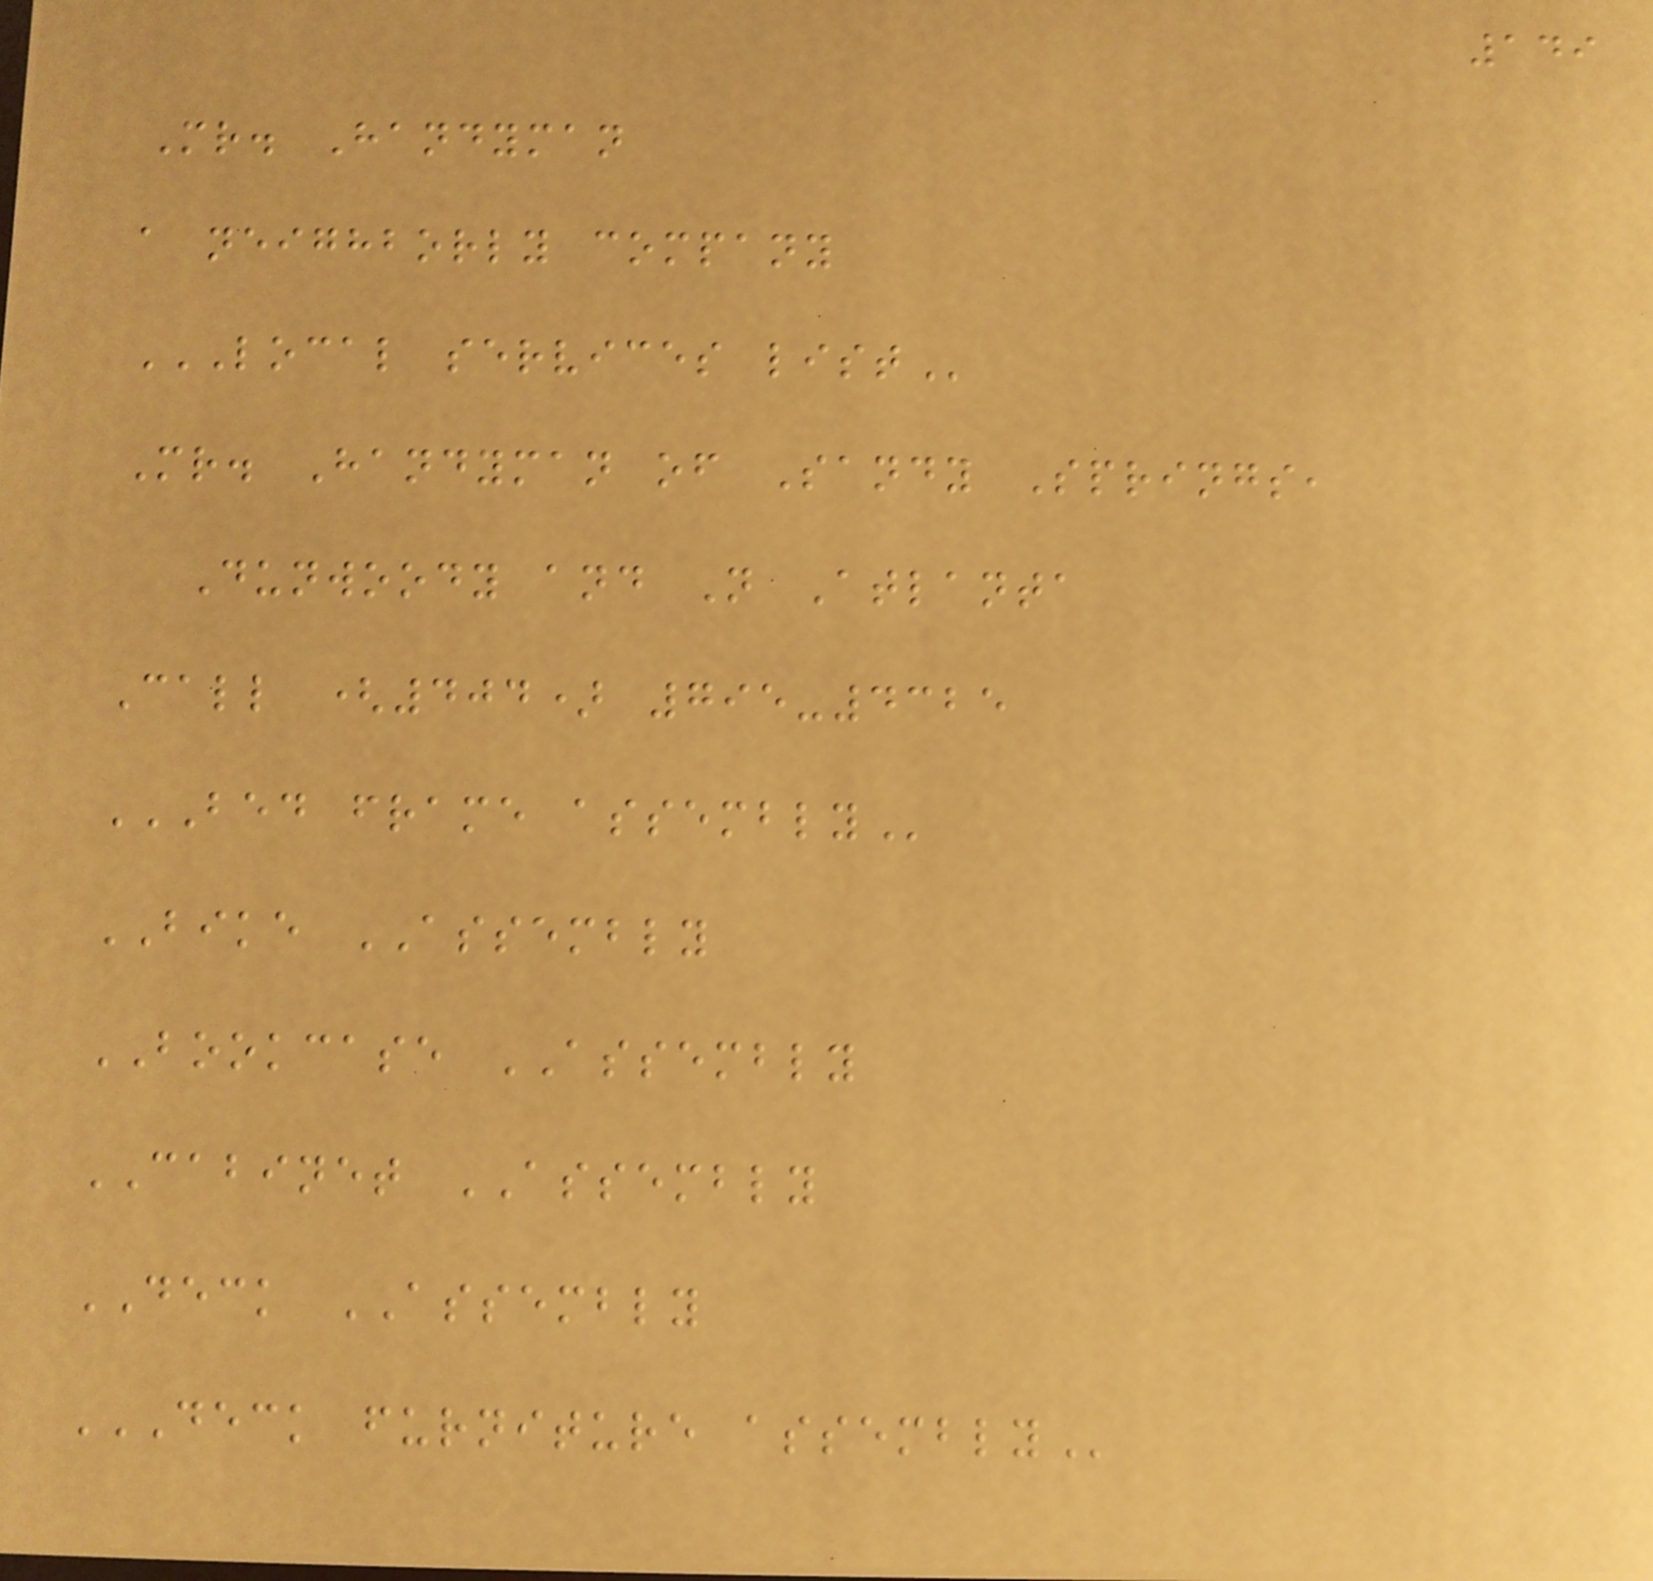149
Mr. Handyman
a neighborly company
LOCAL SERVICES LIST
Mr. Handyman of Sandy Springs,
Dunwoody and N Atlanta
Call (404) 795-4325
BED FRAME ASSEMBLY
BIKE ASSEMBLY
BOOKCASE ASSEMBLY
CABINET ASSEMBLY
DECK ASSEMBLY
DECK FURNITURE ASSEMBLY
